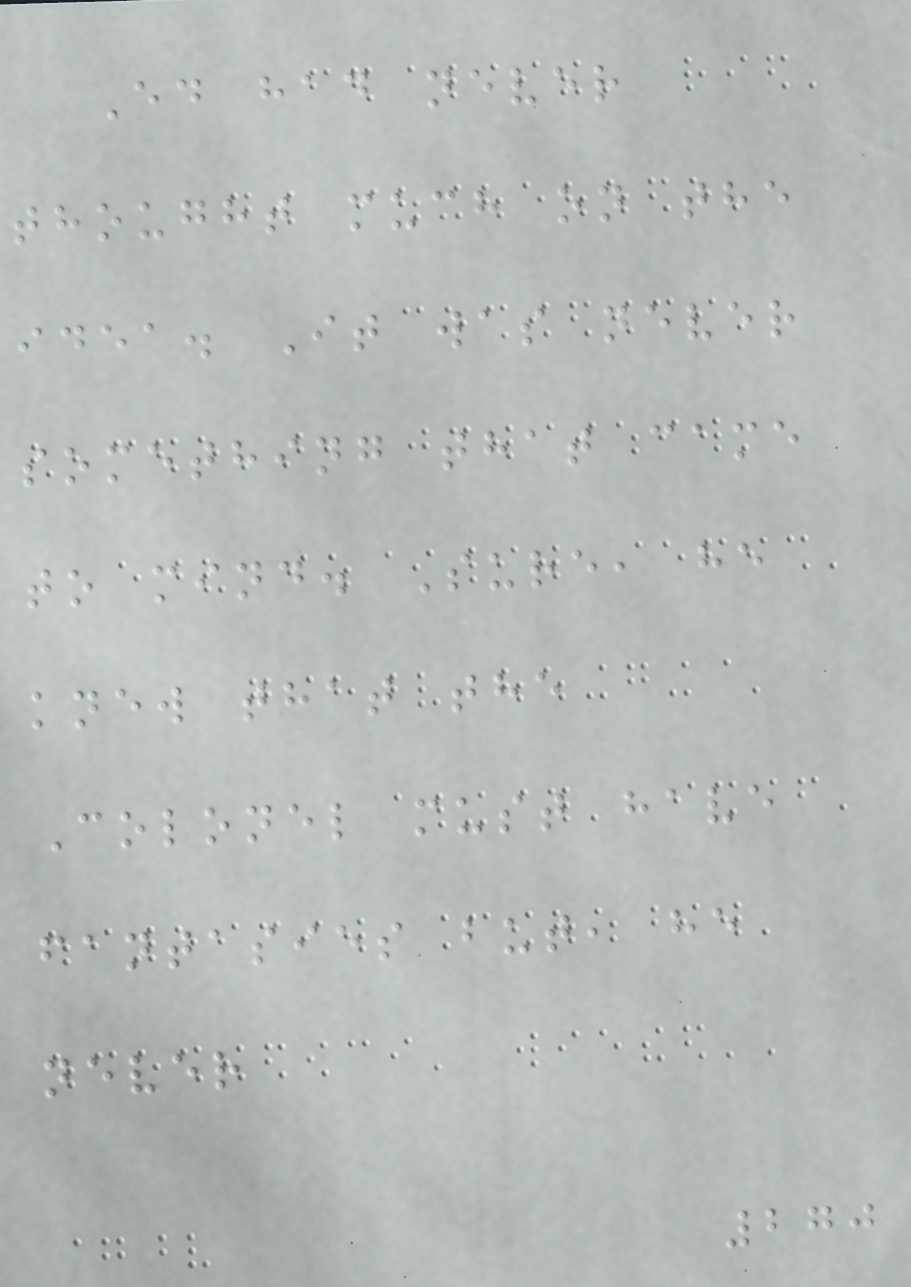Ed had never
thought much on the
idea. It was never
something that came
to mind. Sure, he
knew that the
Colonel must have
fantasies but, he
never
270
